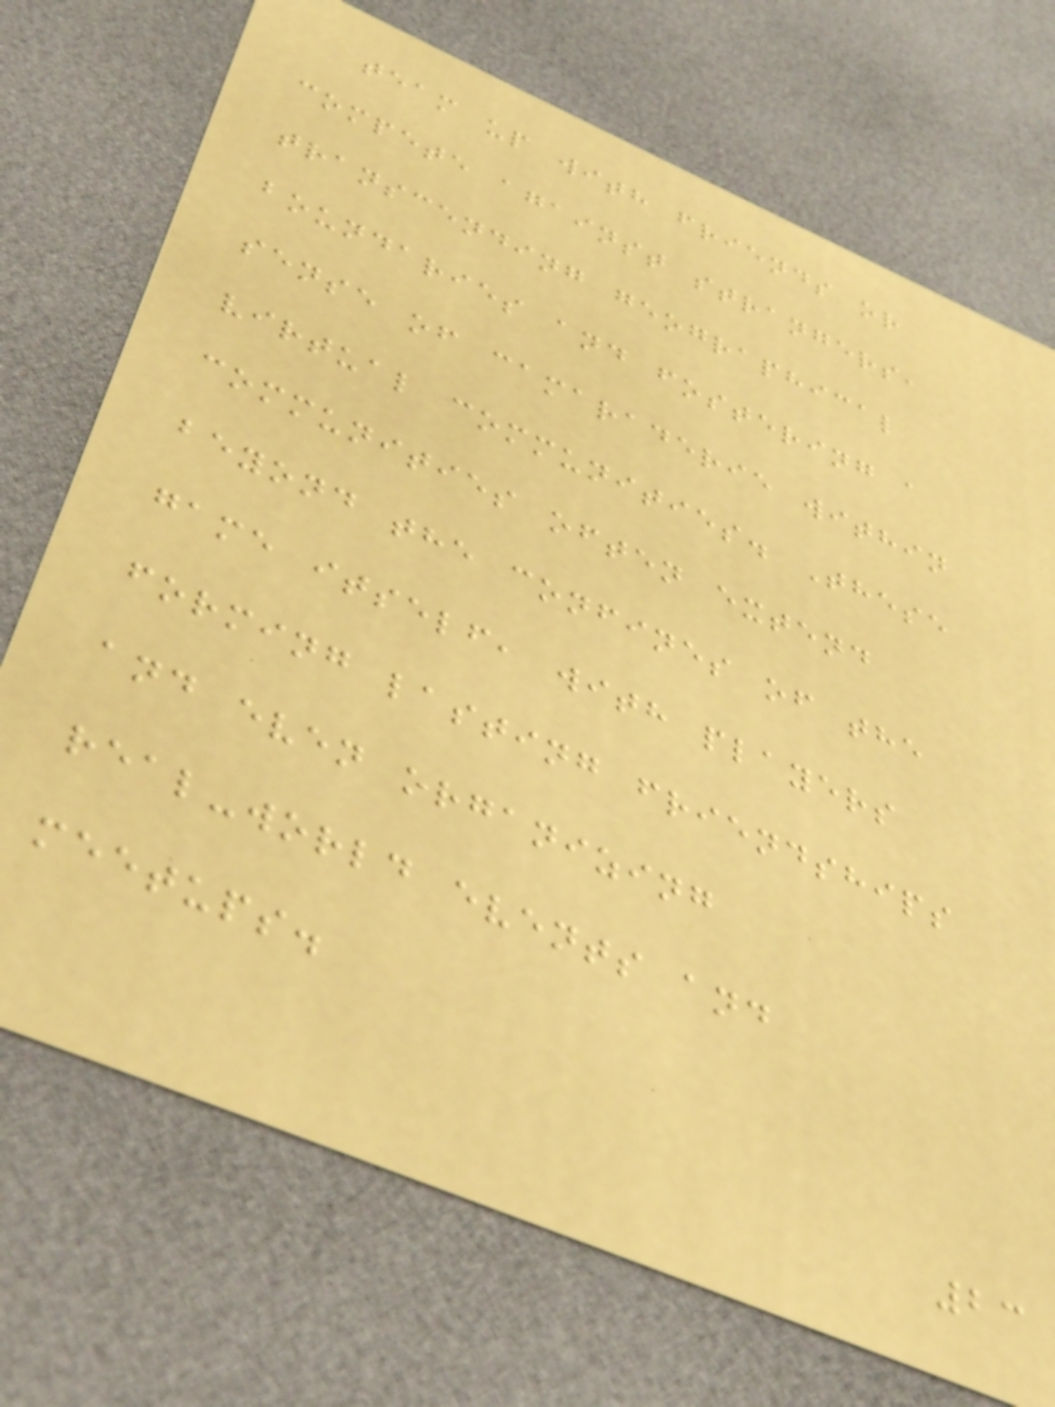team up with friends or
compete against strangers,
transcending geographical
boundaries and fostering a
sense of camaraderie within
virtual communities. These
communities often extend
beyond the confines of the
game itself, with players
forming lasting friendships
and even organizing
real-world events and
meetups.
23
